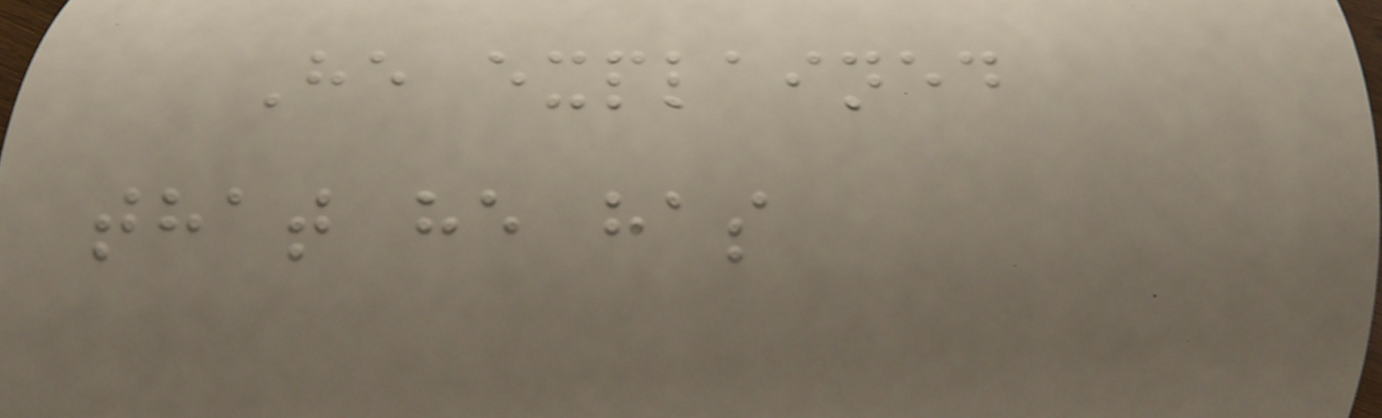He explained
that he has
